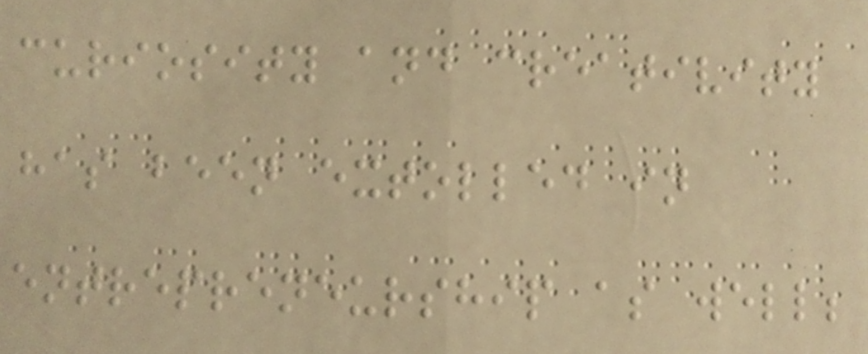curiosity and creativity
has been extolled in
entrepreneurship as well;
